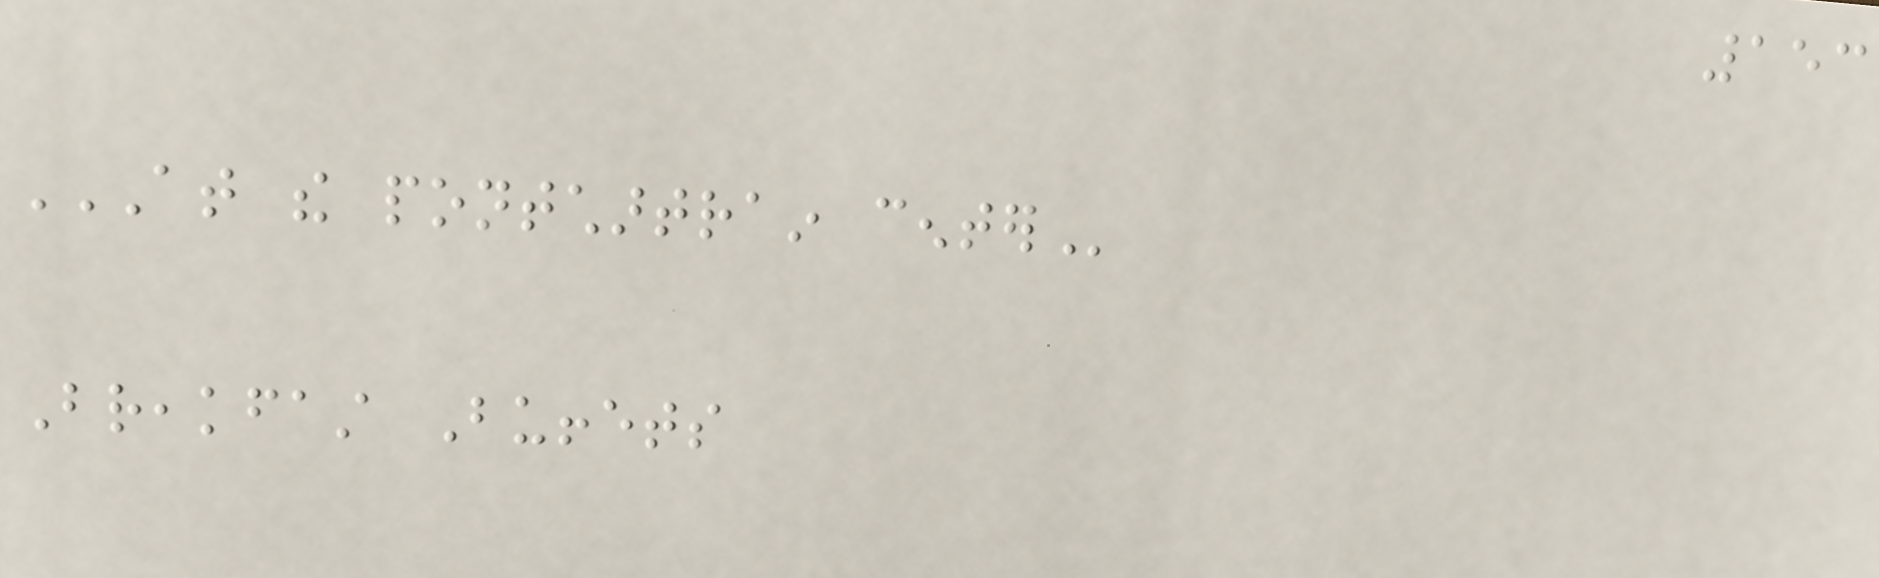153
AT THE PONTCHARTRAIN CENTER
Breakfast Buffets
